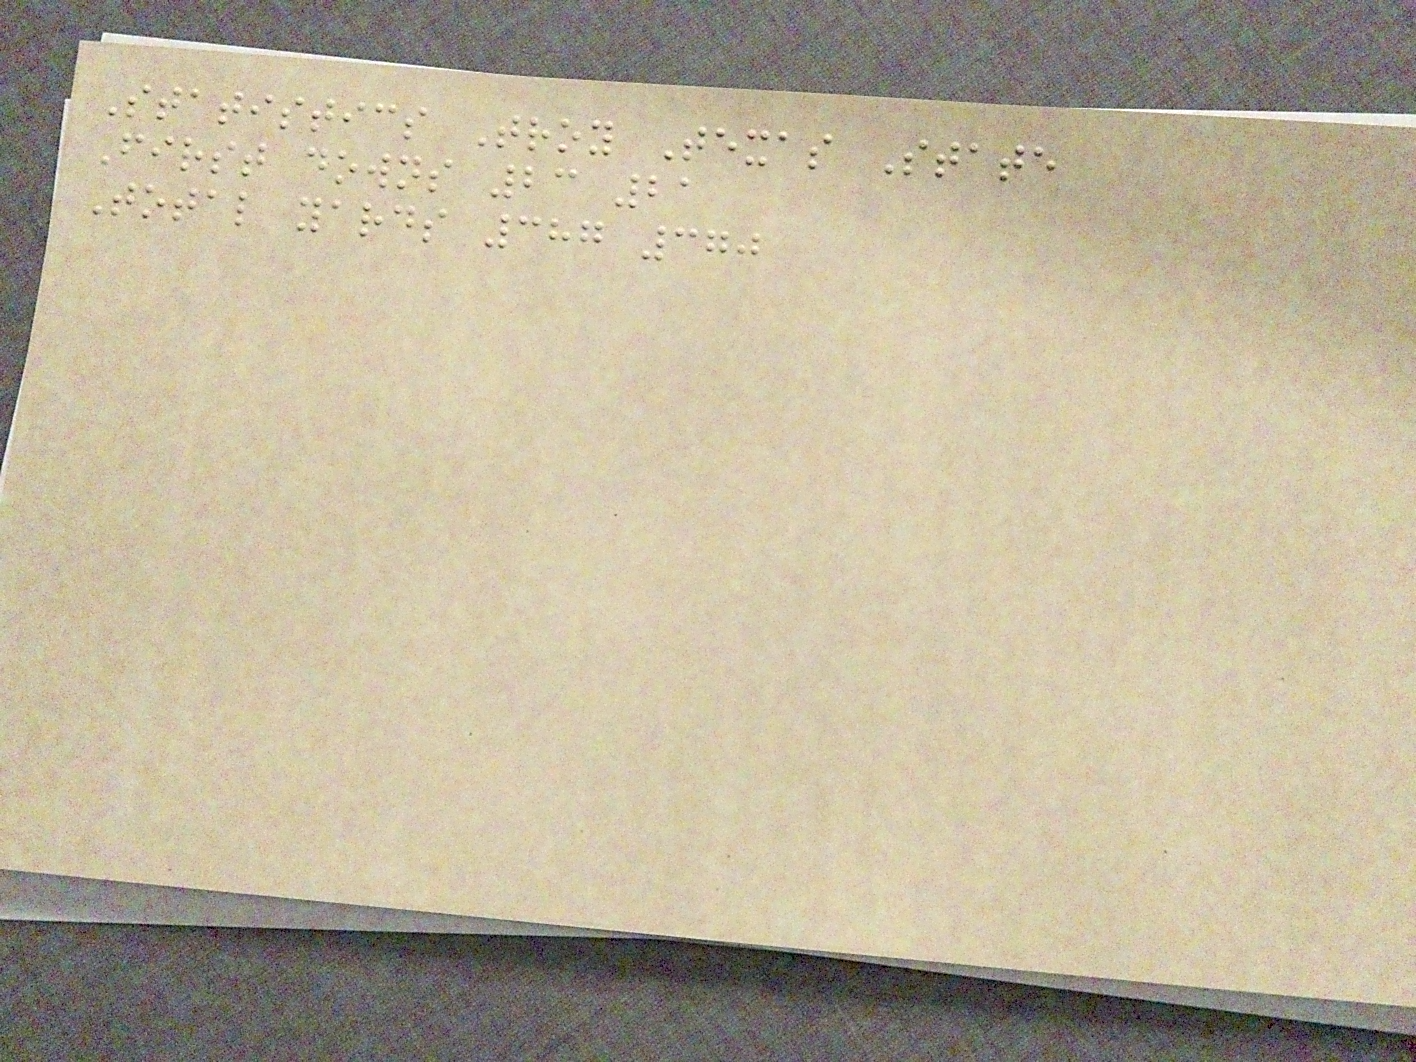Statistics Troy Texas State
First downs 23 21
Total yards 387 370
